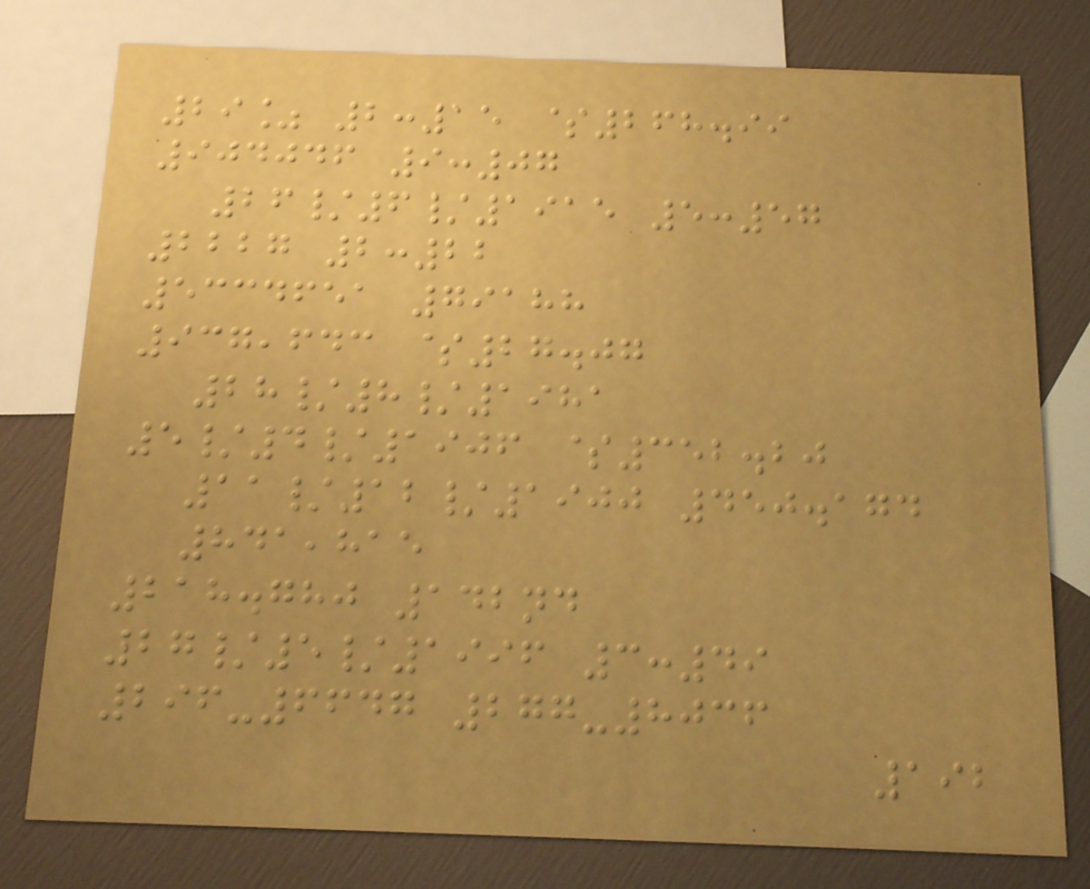29% 2:15 $268.99
904046 9:07
26/6/1915 5:57
2227 2:22
5334651 79188
937,643 $27.07
28/8/1981
5/4/1906 $352.20
11/12/1900 450.174
841,815
218.780 142nd
27/5/1996 3:49
296-6647 277-8036
192
